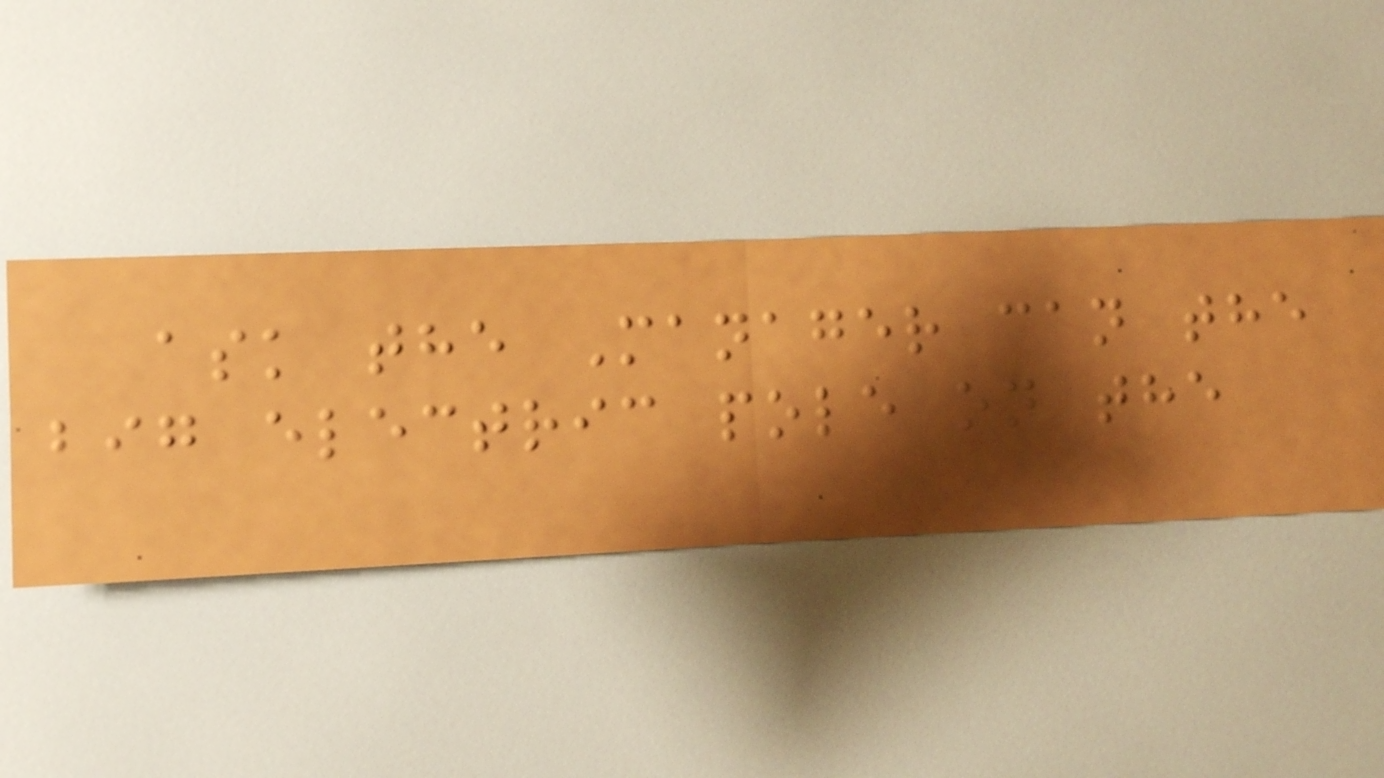ask the Manager can the
big electric pole on the
